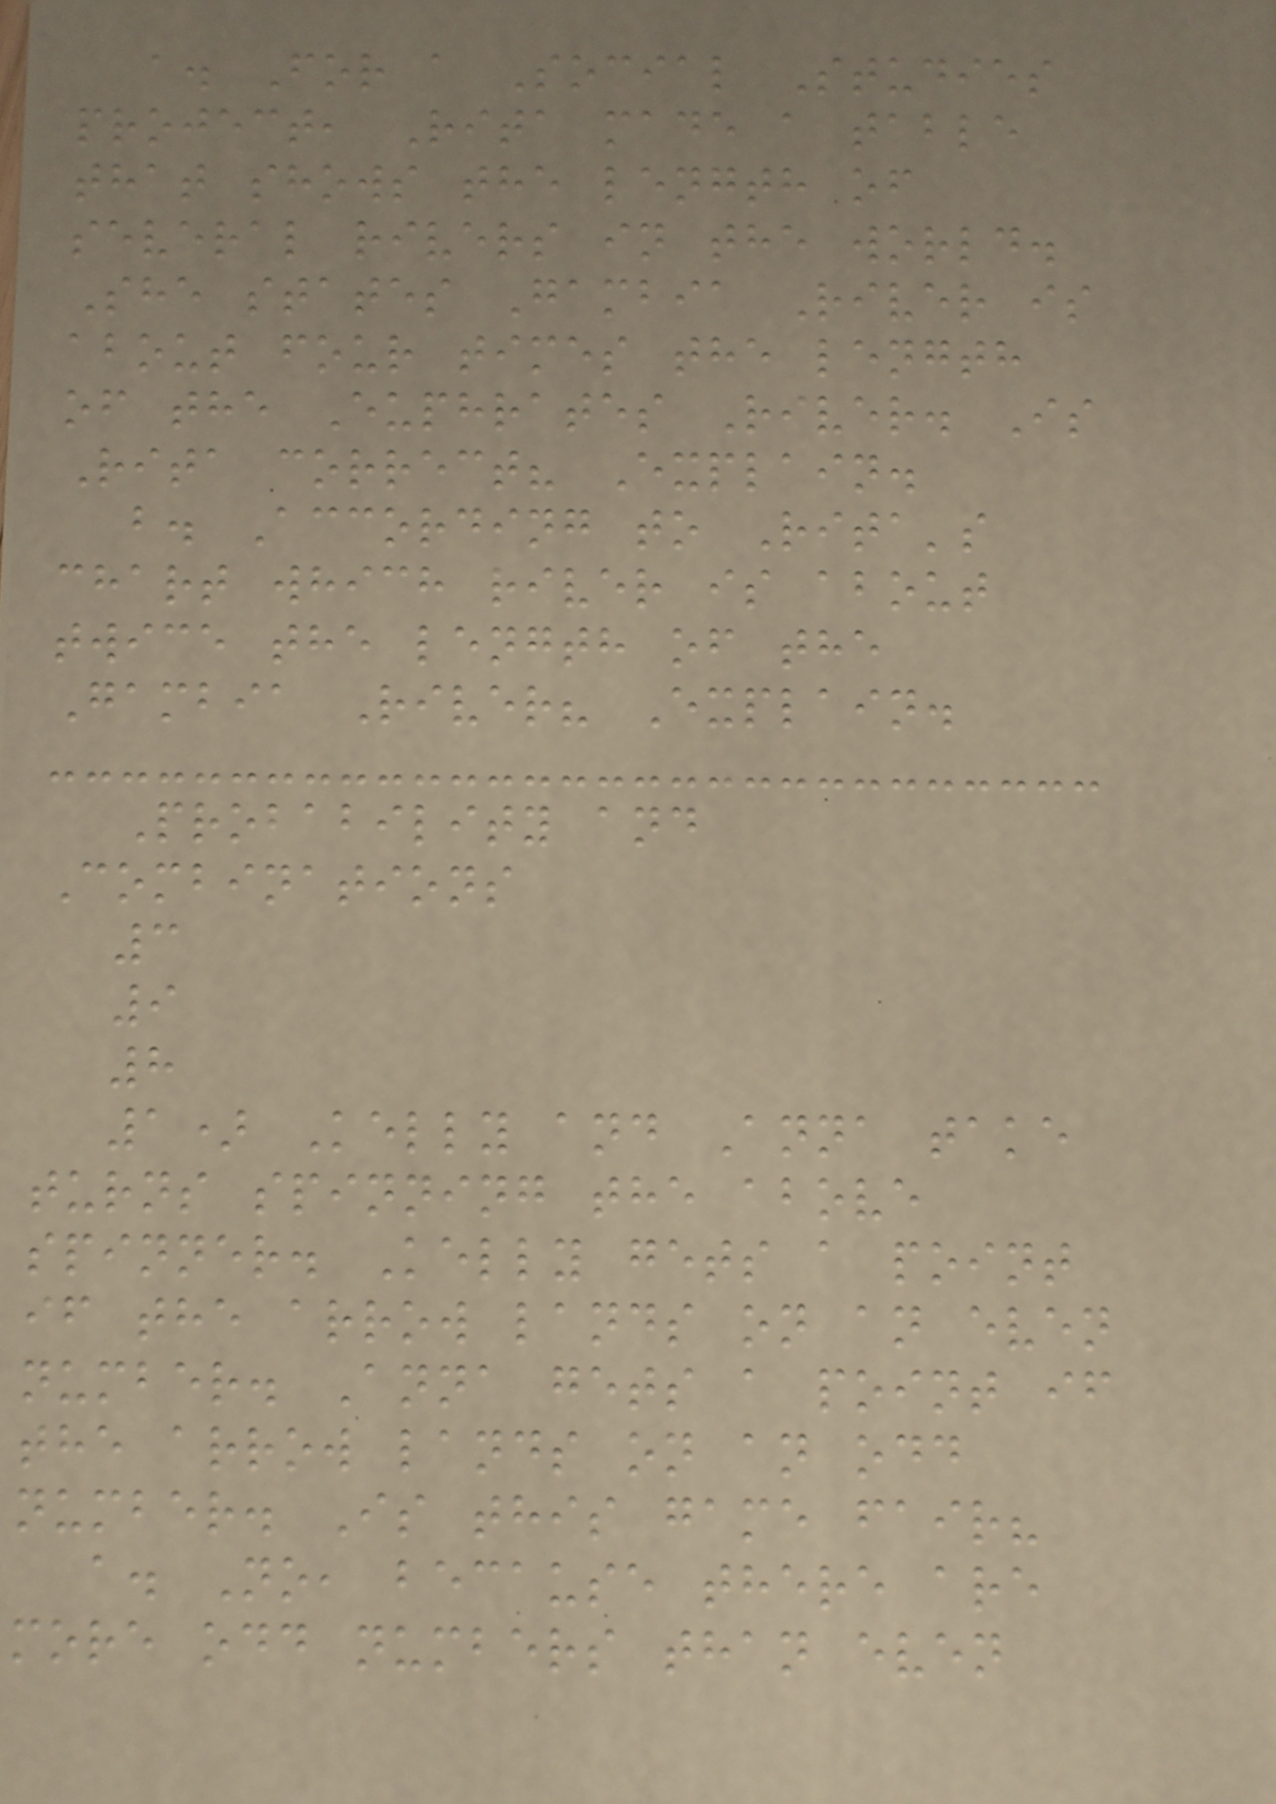a. For a Social Studies
project, Rita made a table
that shows the length of
several rivers in the world.
She states Gambia River is
about four times the length
of the Euphrates River. Is
Rita correct? Explain.
b. According to Rita's
chart which river is about
twice the length of the
Gambia River? Explain.
Probability and
Combinations
3
9
8
1) Kelly and Anna take
turns spinning the above
spinner. Kelly gets a point
if the arrow lands on an even
number. Anna gets a point if
the arrow lands on an odd
number. Is this game fair?
a. No, because there are
more odd numbers than even
